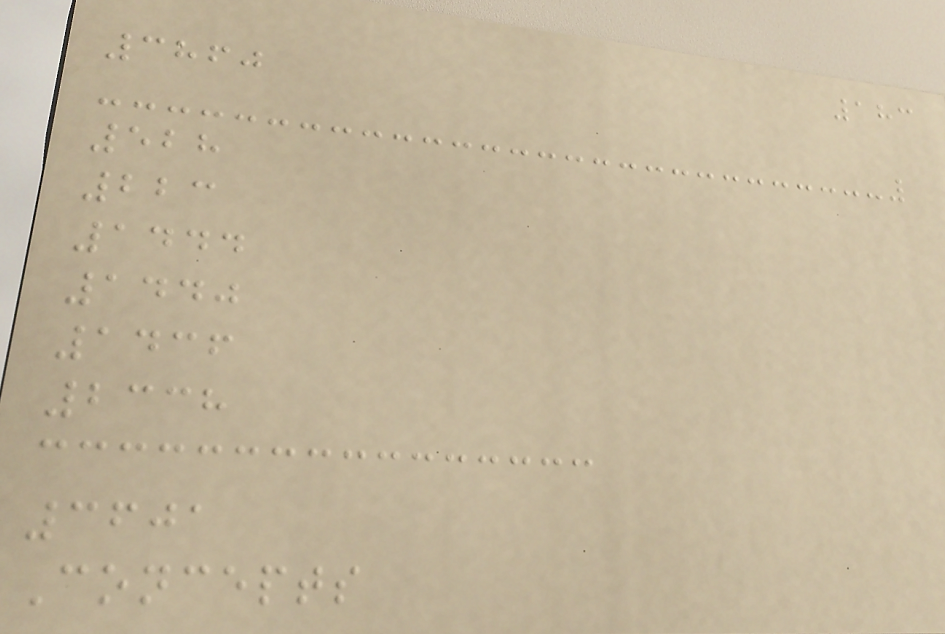183
3860
528
223
1444
1440
1436
2338
3601
Concepts
